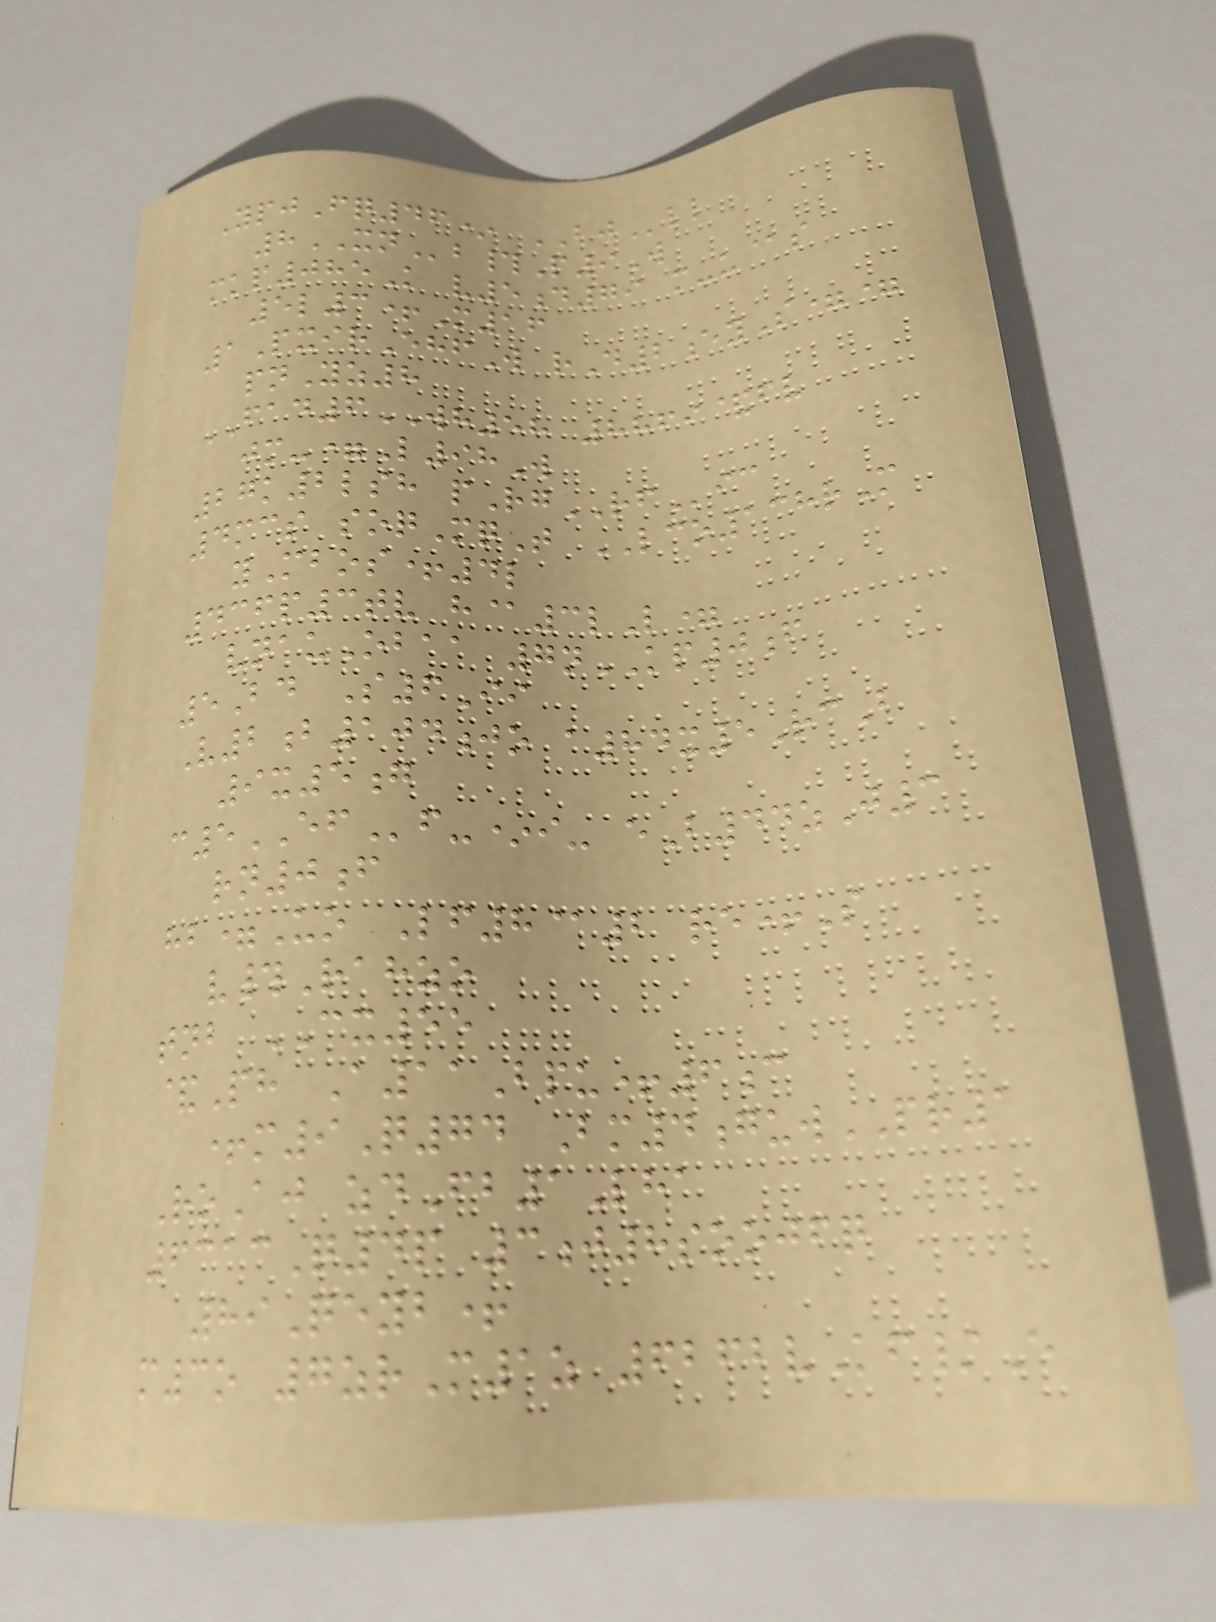YpjFq46* BJll
8XNb#P9W
mkp085K v5d79 m-u@s
5l3+M16
1PxirEhfW rD2eyS==
pnYz8
FAD6WH58 8869&fv
jm-=L98W
27k2lsh pRgRFic
4mcs soqMqT LCO138rM
yMbos+4l
436p3tv h@3lL=
vnauObaa 7nKP0f
5Bd S6Ii
V2b104jo a84x5RcB
9x5g
c5EFf-*i- eB44zJ3
rn0f
hb=Uo Lf8@2 re+S
v#Rahzo
tnb CX55
&Ph A11Bpu+6c
+m9Q74 Bm4guwPR1
RoAj zdFb1Lha
6313Q4p 3j8soojfq
89Qeyb+
m3o 7zrM1z 6262vKf/E
